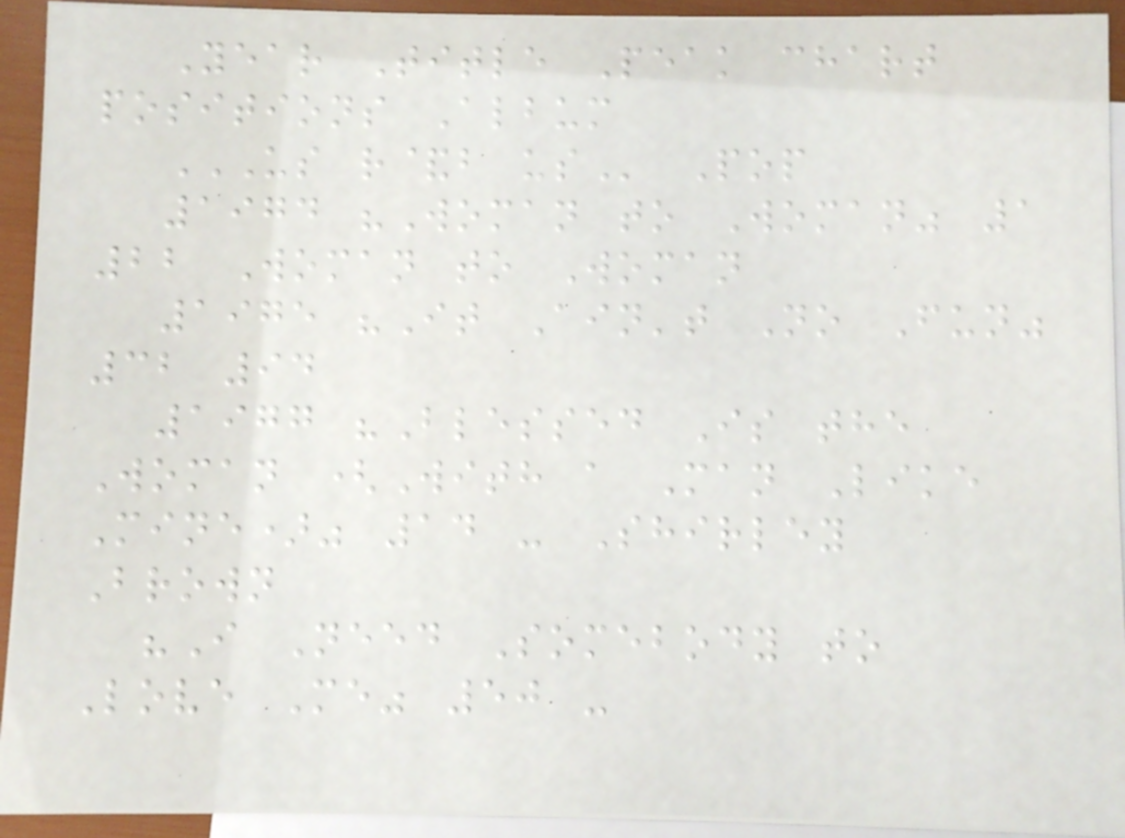Year Title Peak chart
positions Album
US R&B US Pop
1974 "Woman to Woman" 1
22 Woman to Woman
1975 "It Ain't No Fun"
32 94
1977 "Blessed Is the
Woman (With a Man Like
Mine)" 14 - Shirley
Brown
"I Need Somebody to
Love Me" 50 -
